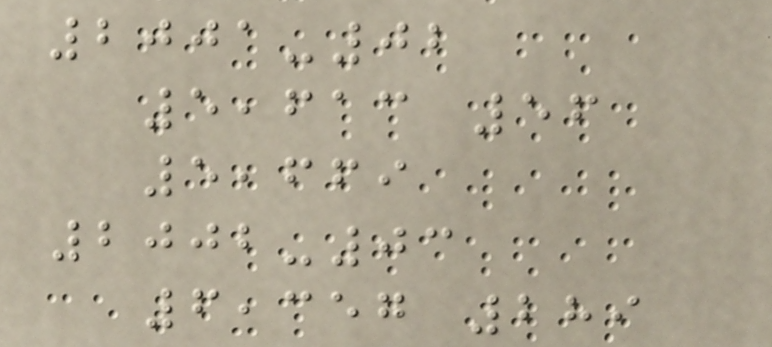2001-02
5,613 56
5,669
2002-03
6,357 289
